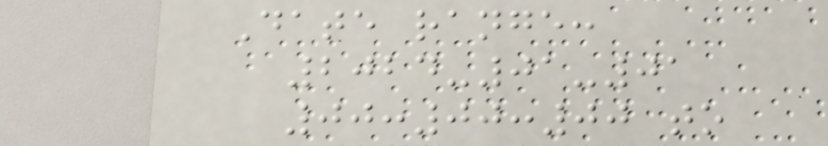Date range:
2024-01-01
00:00:00 to
